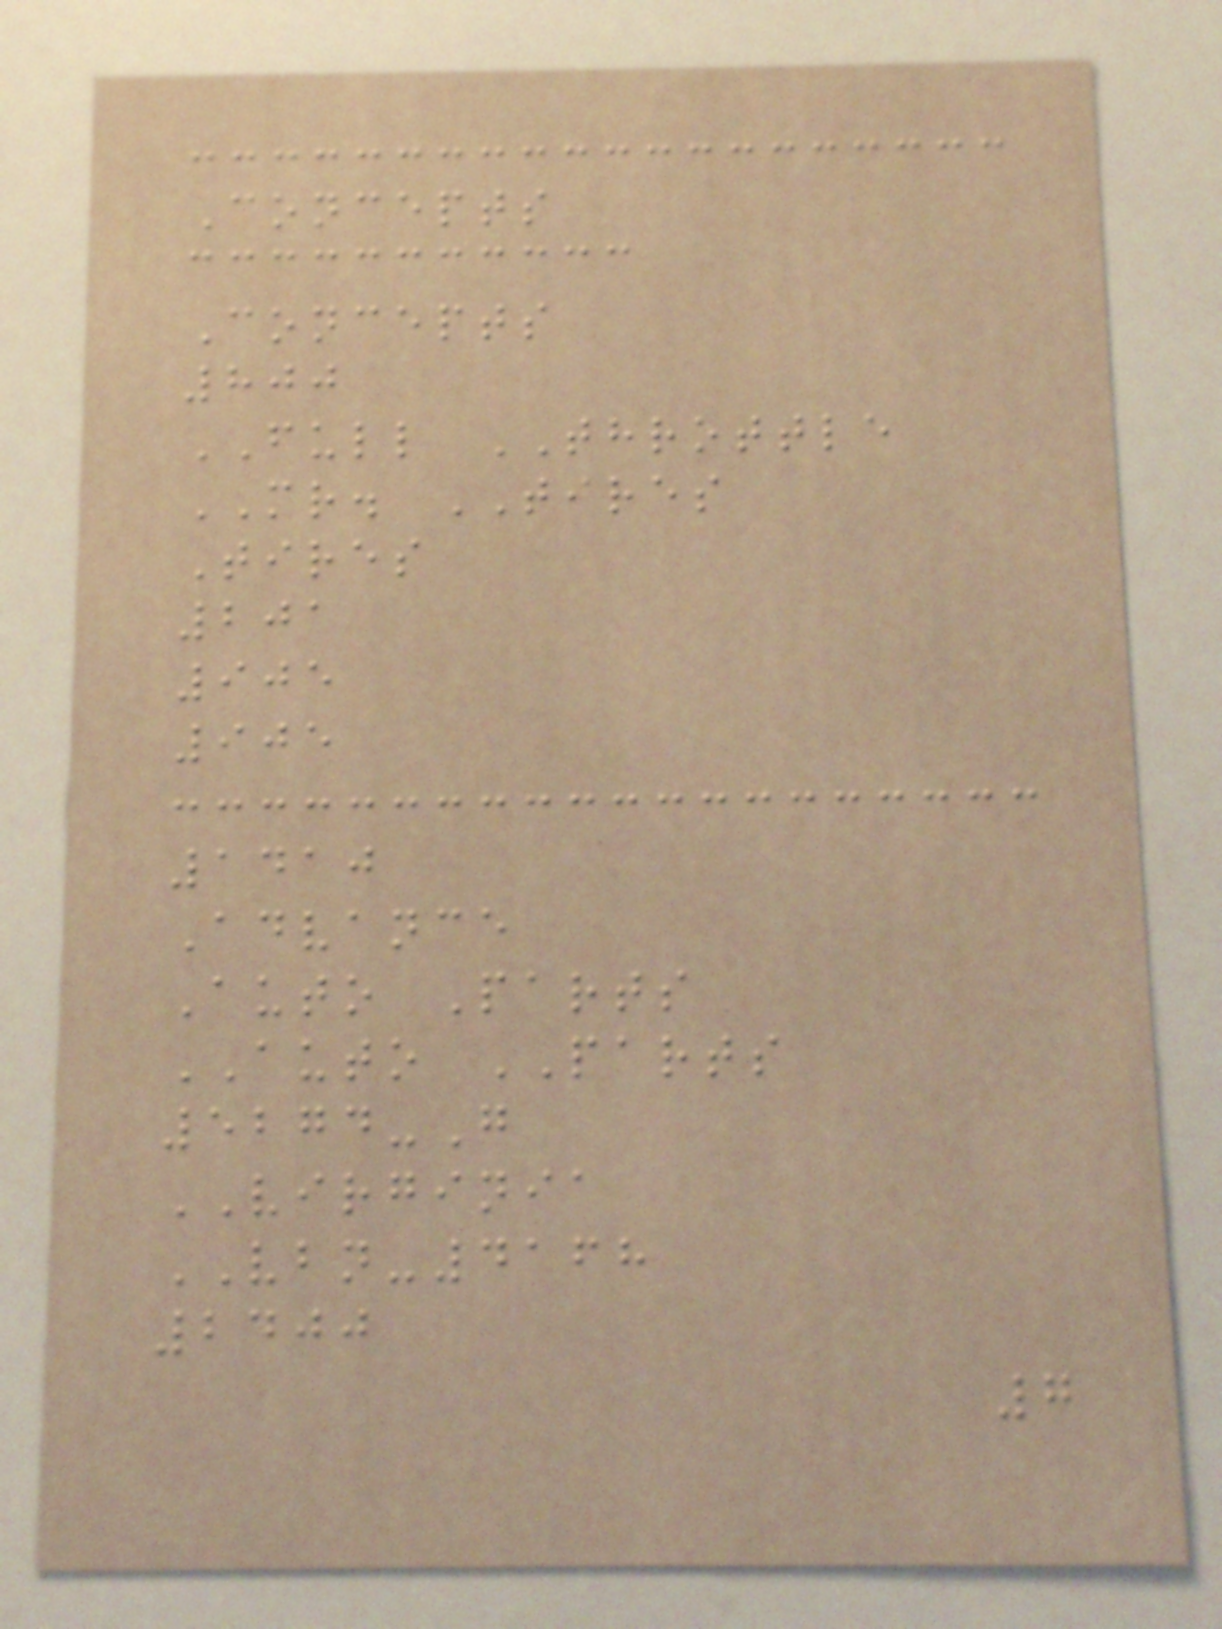Concepts
Concepts
800
FULL THROTTLE
MR. TIRES
Tires
201
905
905
1410
Advance
Auto Parts
AUTO PARTS
5274-G
VIRGINIA
VBN-4168
2400
7
